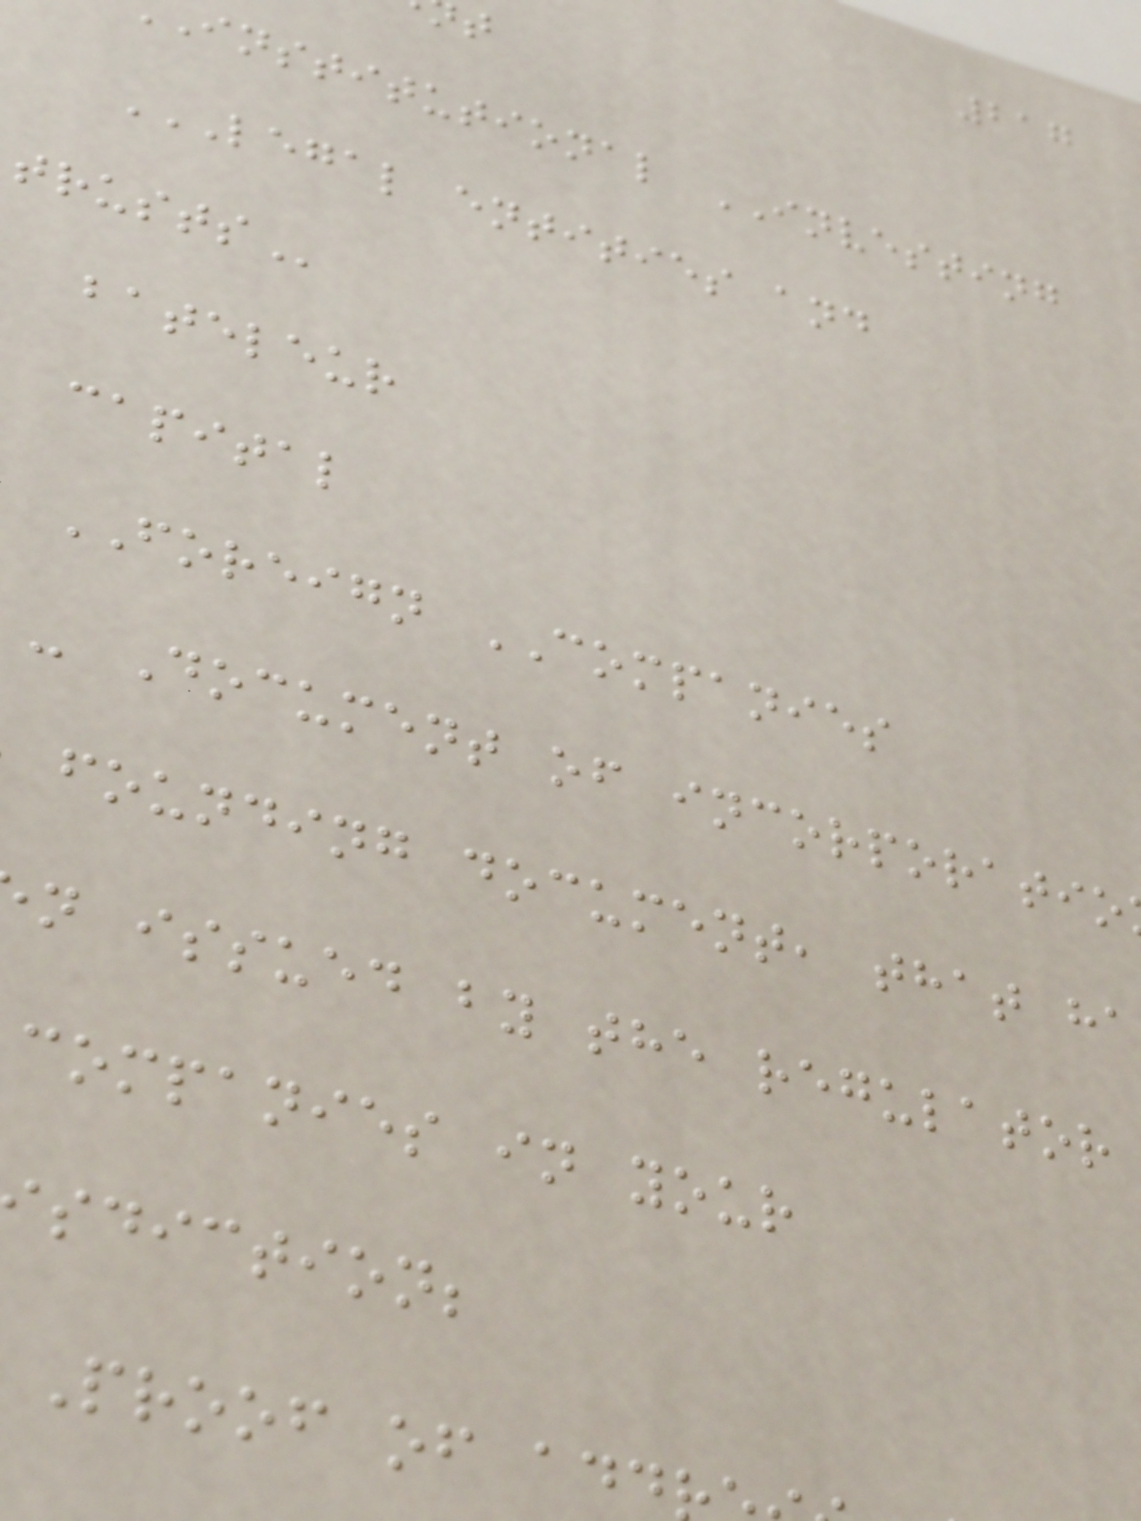217
institutional INVESTING
LEGAL ENTITIES AND
bateleur
capital
FOREIGN COMPANIES
- Document of incorporatio
founding document, that ha
n issued by the regulator
companies in your
sdiction;
Proof of add
